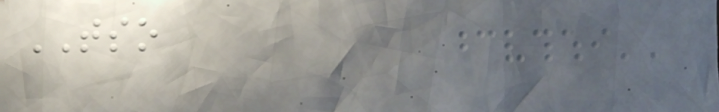TSO
